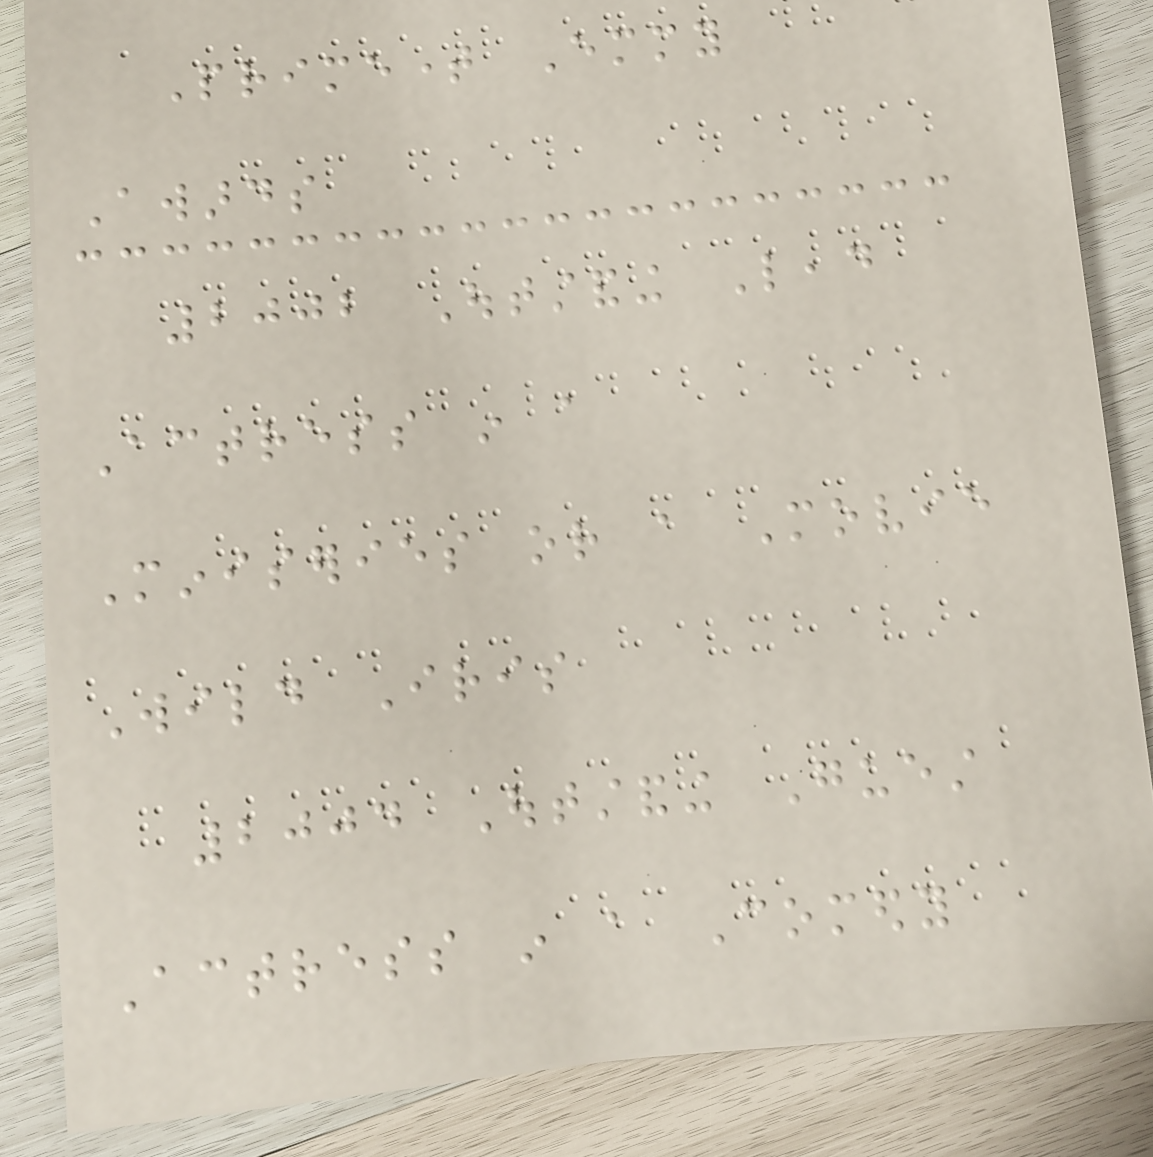Primetime Emmy
Awards
2002 Outstanding Lead
Actress in a
Miniseries or a Movie
Wild Iris
2004 Outstanding Guest
Actress in a Comedy
